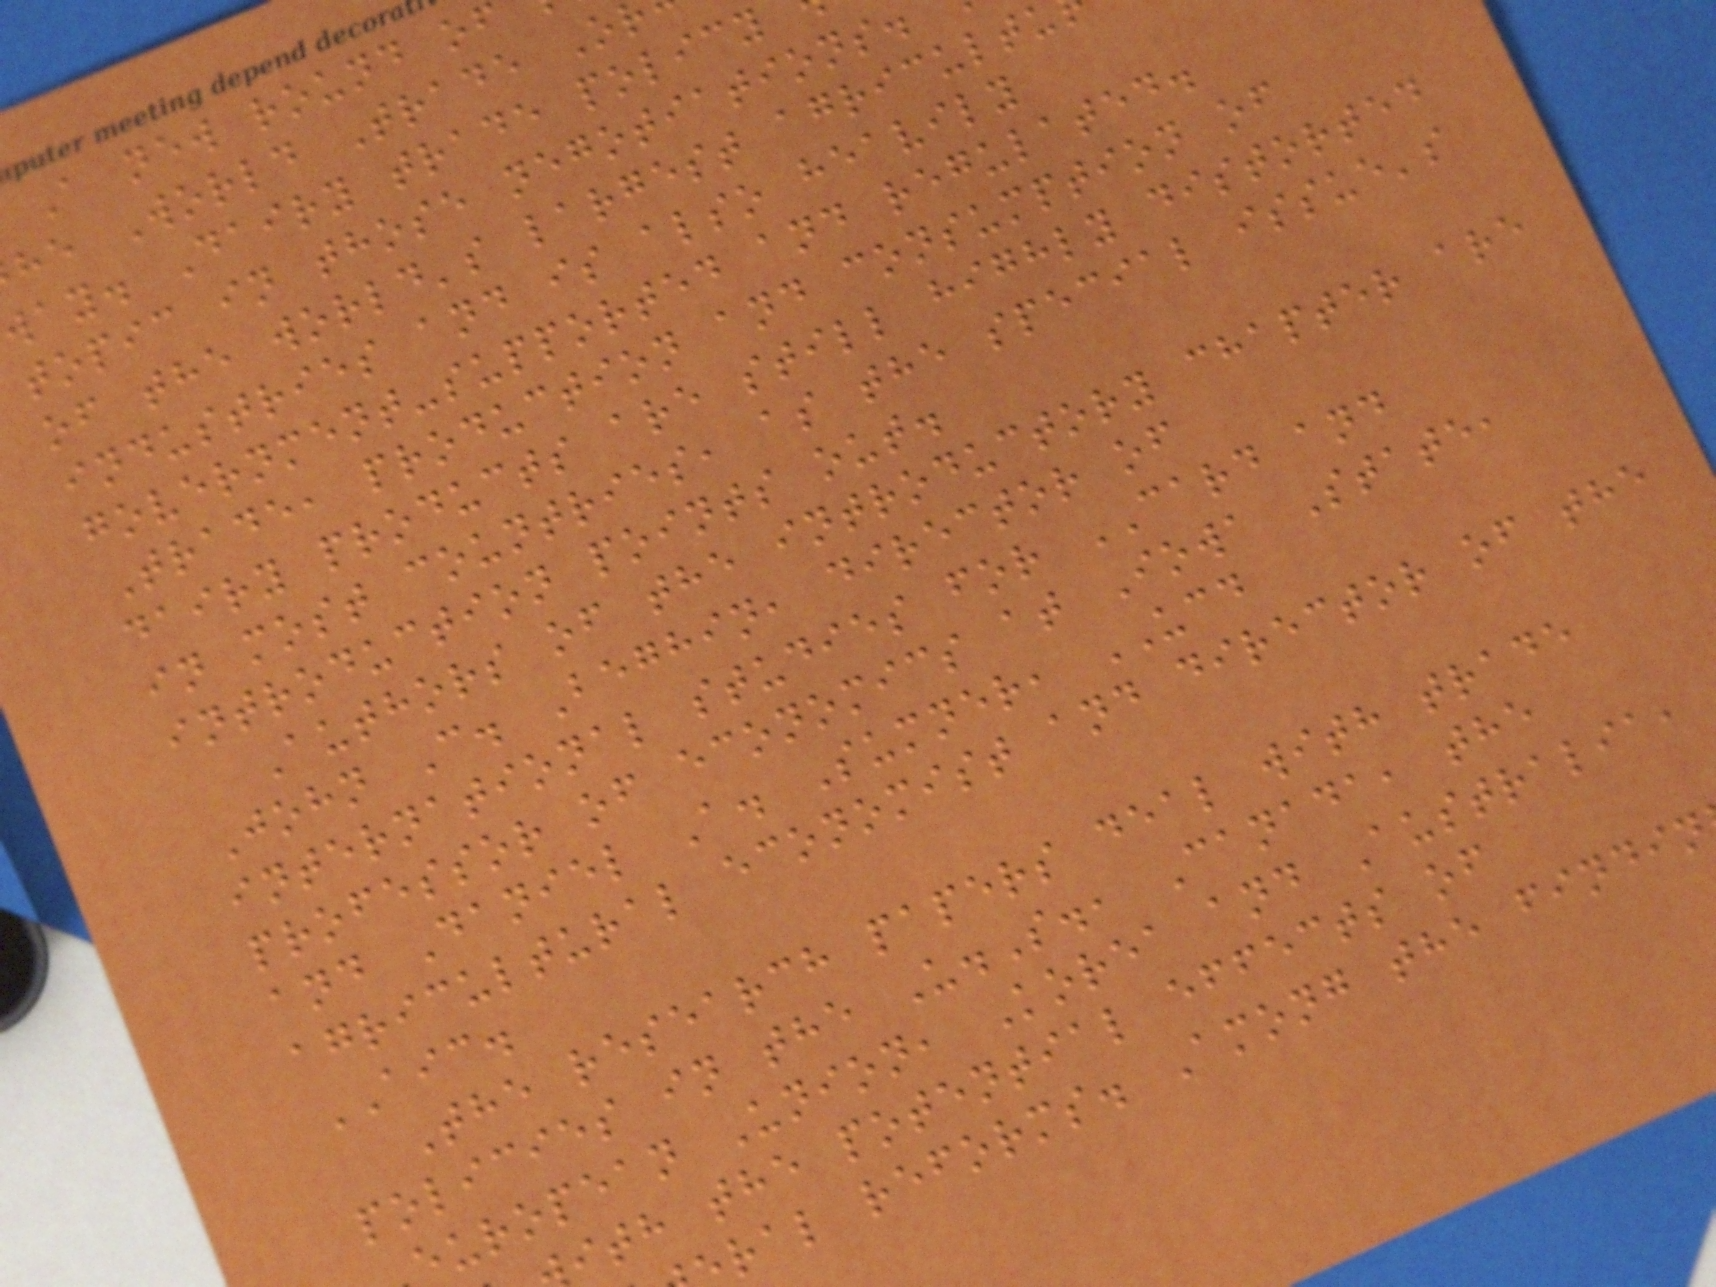A new round of
he World Trade O
way. Dairy trade policy
topic in those negotiations.
of the world's largest agricultu
industries and is also heavily
government-supported and regulated.
Trade, production and consumption of
dairy products are still highly distorted
in most countries, as the special issue's
introduction points out.
Authors of the introductory chapter are
John C. Beghin, director of
international studies for CARD and
professor of economics at Iowa State,
and Daniel A. Sumner, UCD
agricultural economist and director of the
AIC.
The research papers deal with trade
policies in the U.S., Canada, the
european Union, Korea and Australia,
ith the potential effects of
ral reforms. Among the findin
